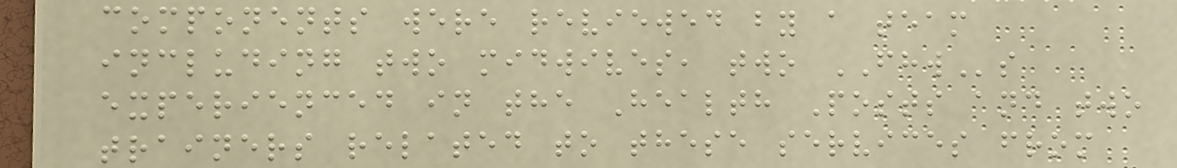components were reviewed by a team
including two midwives, two FHWs
experienced in the Health Posts and two
trainers related to these services from
